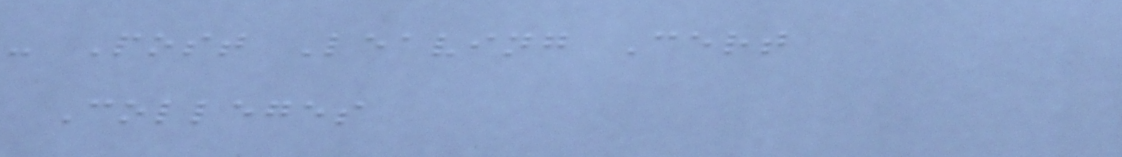- Post Leaving Cert
Colleges
